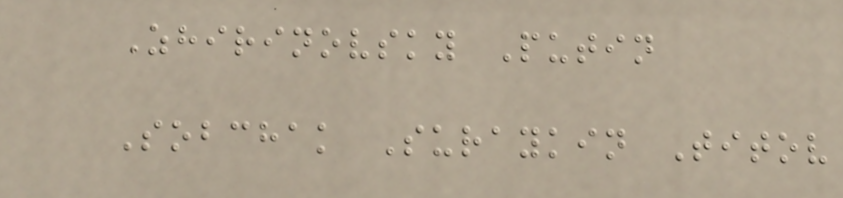Zhirinovsky Putin
Sobchak Suraykin Titov
